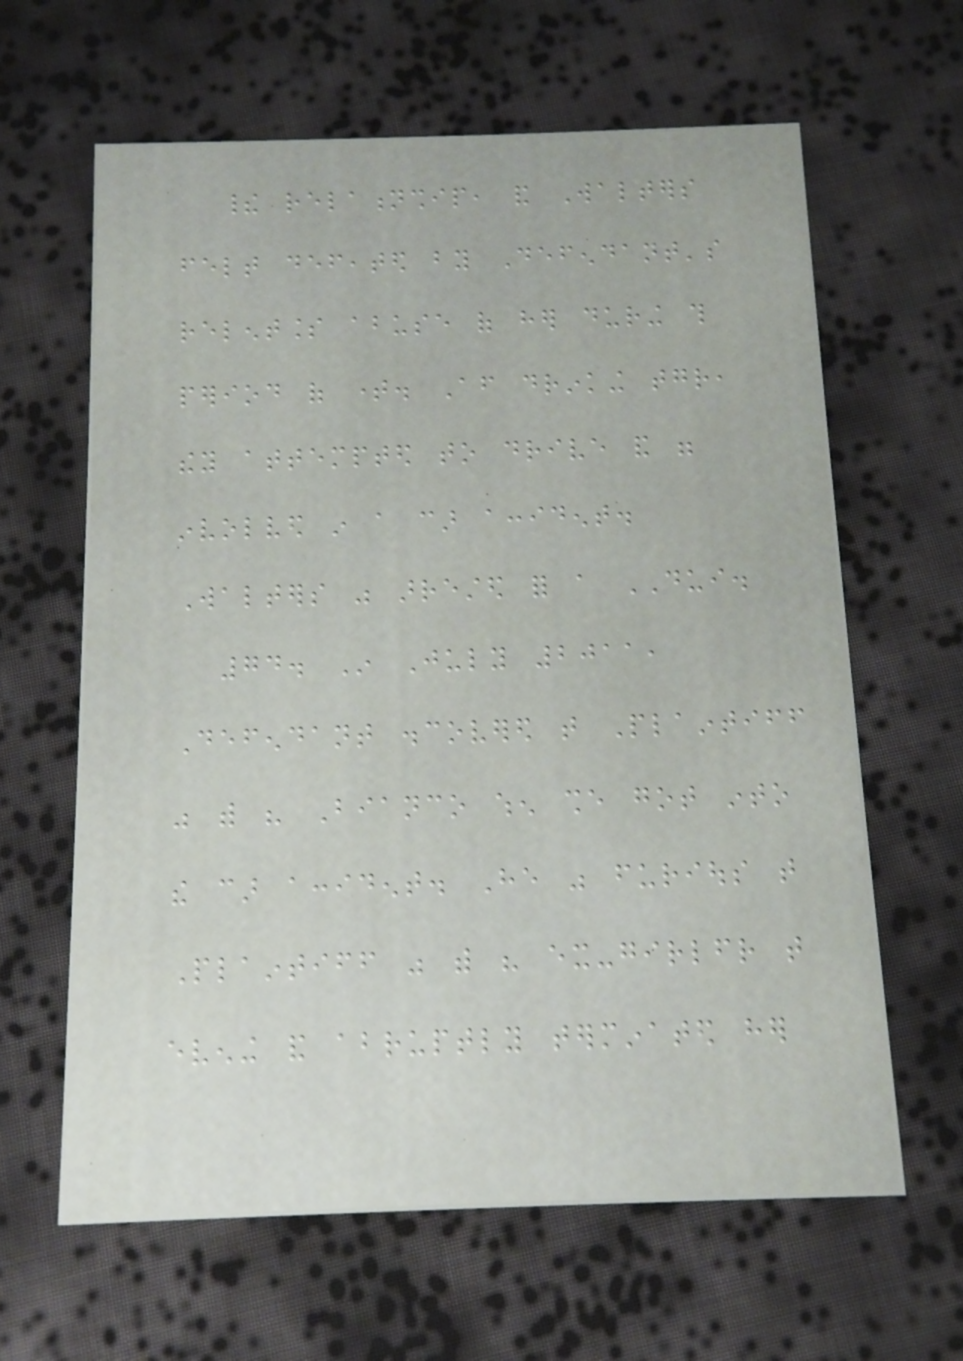their relationship, and Walters
felt defeated by Defendant's
relentless abuse of her during this
period of time. After drinking together,
they attempted to drive and were
involved in a car accident.
Walters was arrested for a DUI.
74. In July 2011,
Defendant discovered that Plaintiff
was with his Bianco when she got into
the car accident. He was furious that
Plaintiff was with his ex-girlfriend that
evening and abruptly terminated her
